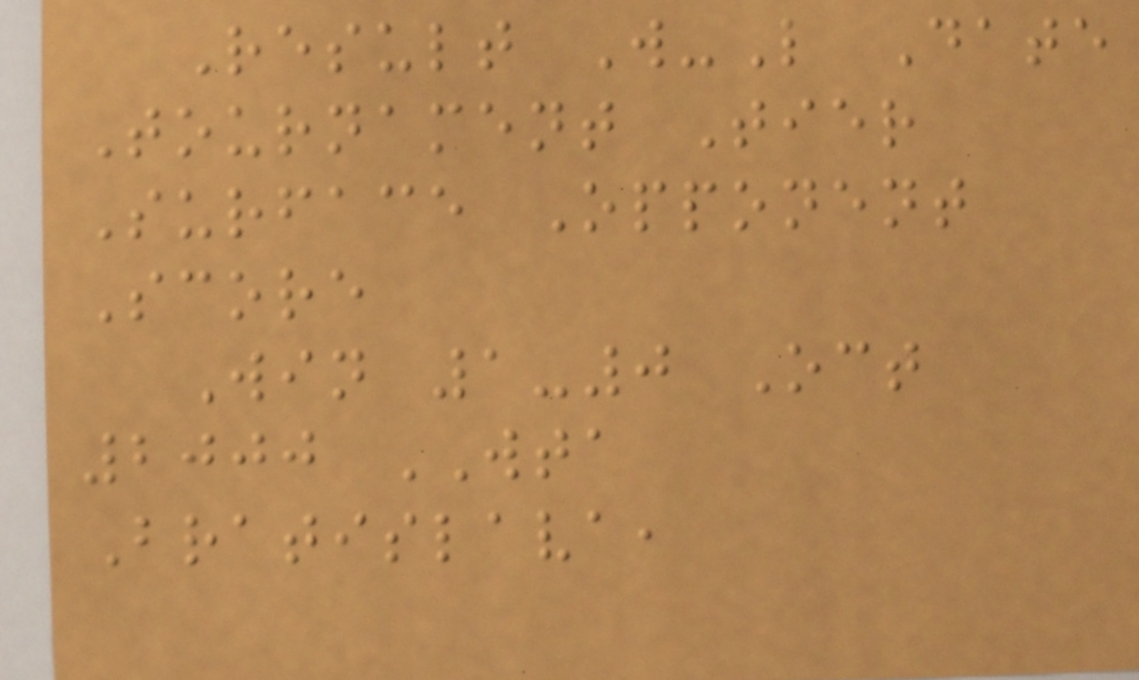Result W-L Date
Tournament Tier
Surface Opponent
Score
Win 1-0 Oct
2000 WTA
Bratislava,
